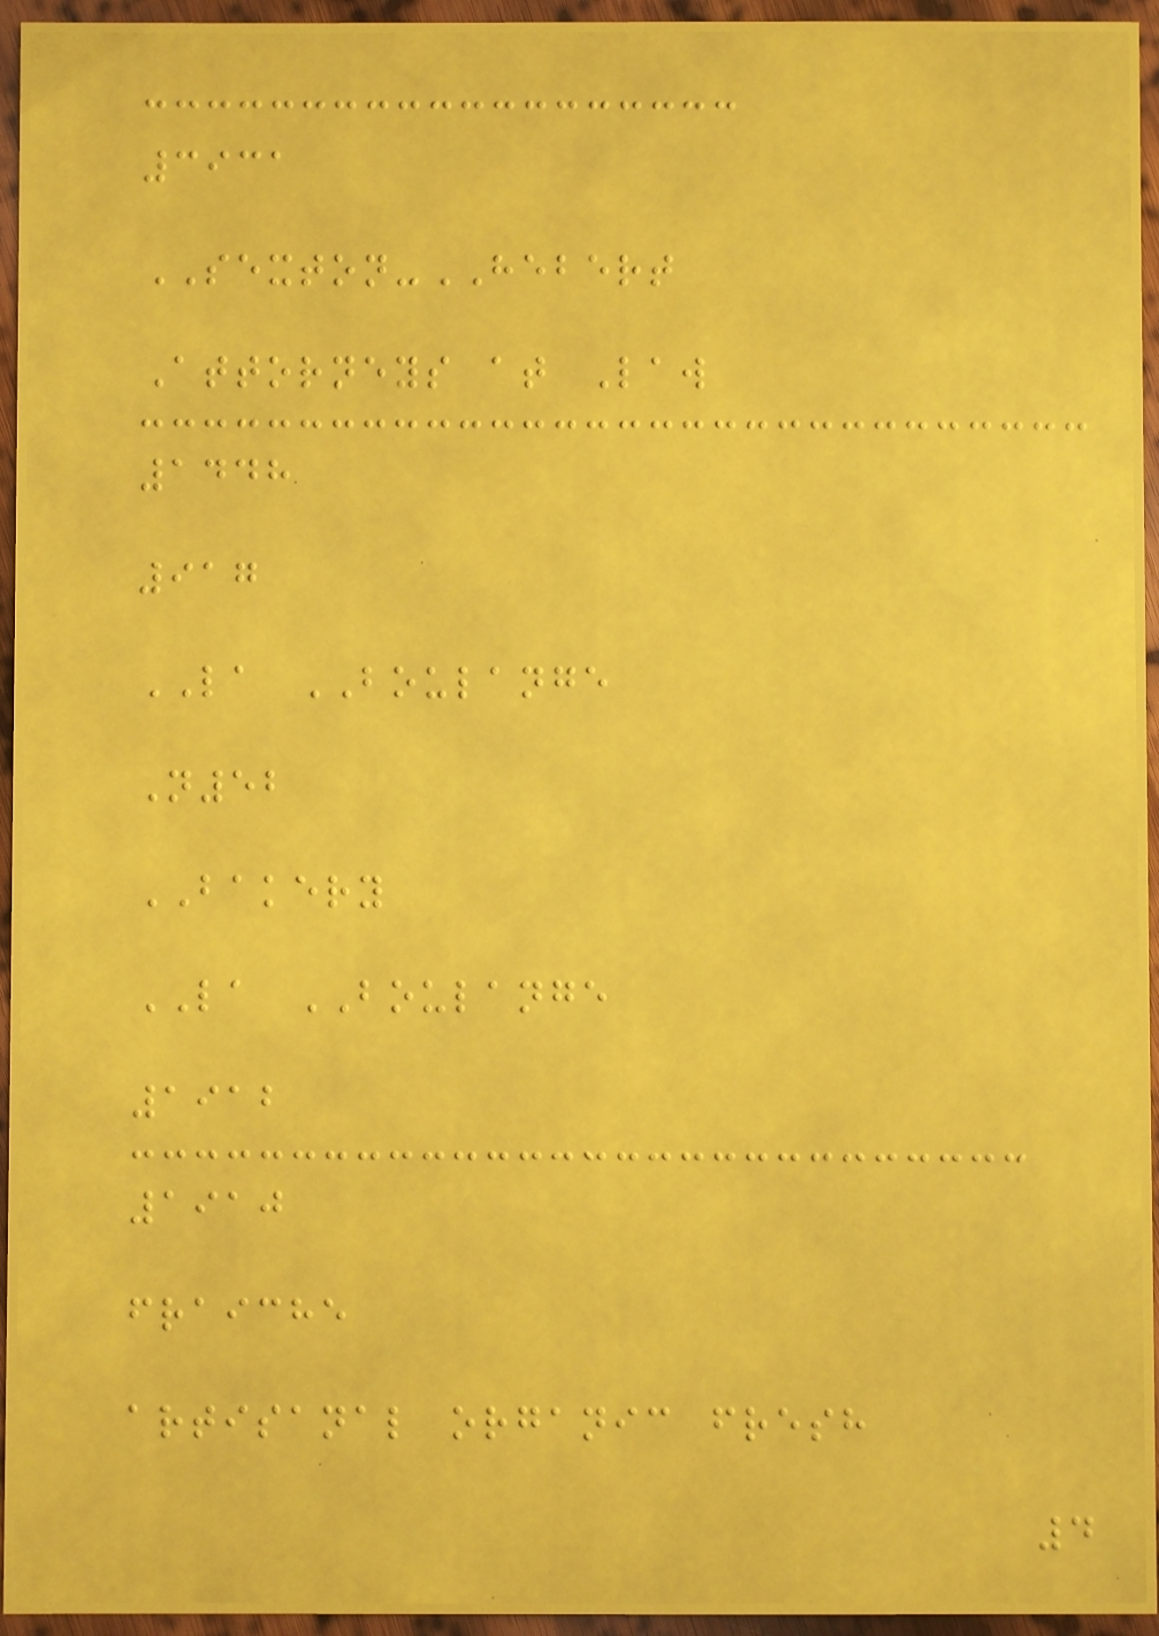3931
SEXTON-HEBERT
Attorneys at Law
1448
917
LA BOULANGE
N52
BAKERY
LA BOULANGE
1912
1910
fraiche
artisanal organic fresh
4
